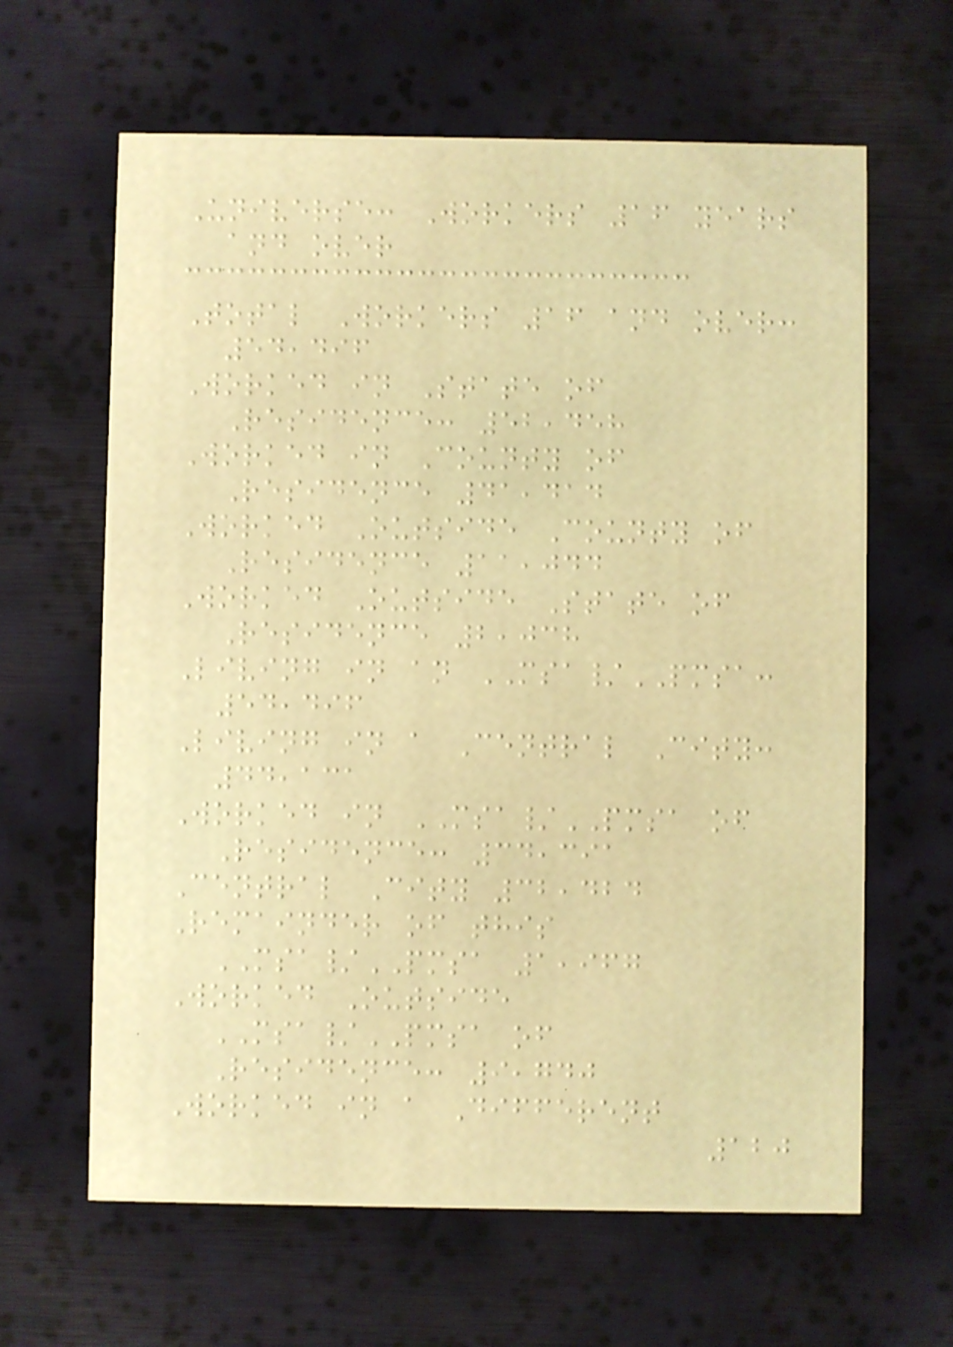Universe: Workers 16 years
and over
Total Workers 16 and over:
54,496
Worked in State of
Residence: 52,458
Worked in County of
Residence 41,414
Worked Outside County of
Residence 11,044
Worked Outside State of
Residence 2,038
Living in an MSA/PMSA:
54,496
Living in a Central City:
44,131
Worked in MSA/PMSA of
Residence: 34,391
Central City 32,424
Remainder of this
MSA/PMSA 1,967
Worked Outside
MSA/PMSA of
Residence: 9,740
Worked in a Different
120
